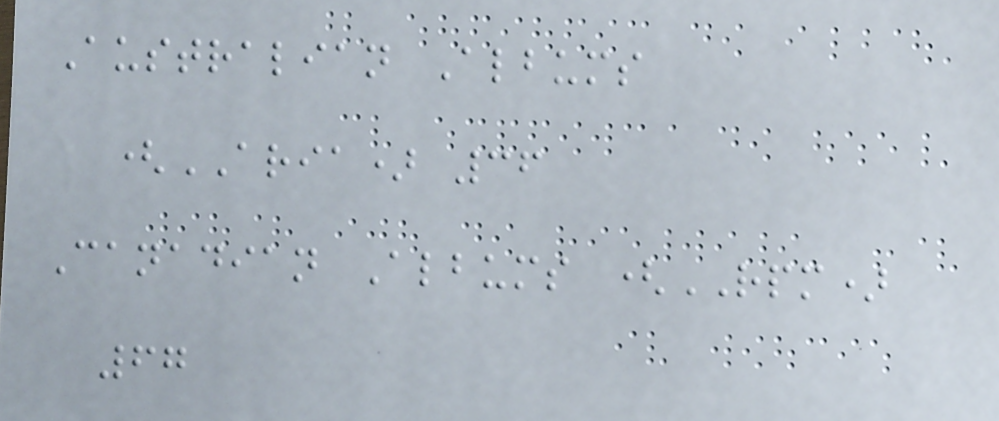Australian Albums
(ARIA) 36
Canadian Albums (RPM)
67
